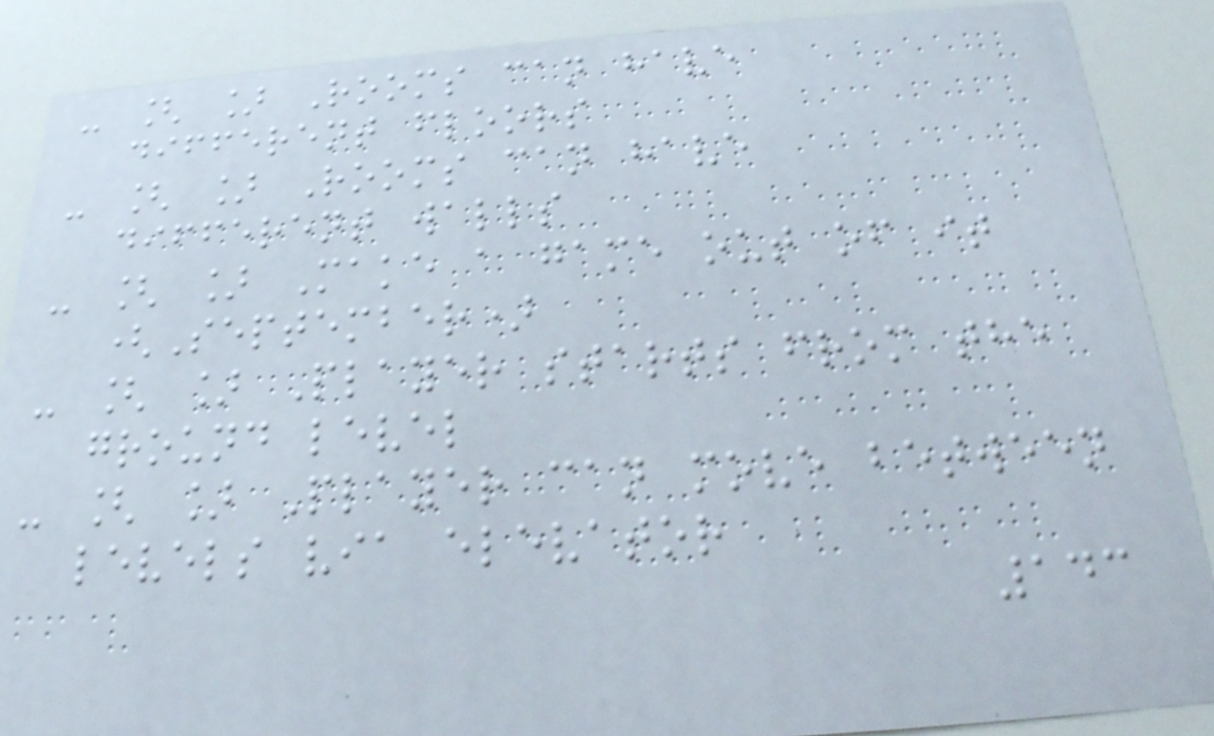- [ ] Rooms can have
different floors
- [ ] Rooms can have
different walls
- [ ] Make a game out of it
(September)
- [ ] Player starts from the
ground level
- [ ] Player can move between
levels via elevator
143
